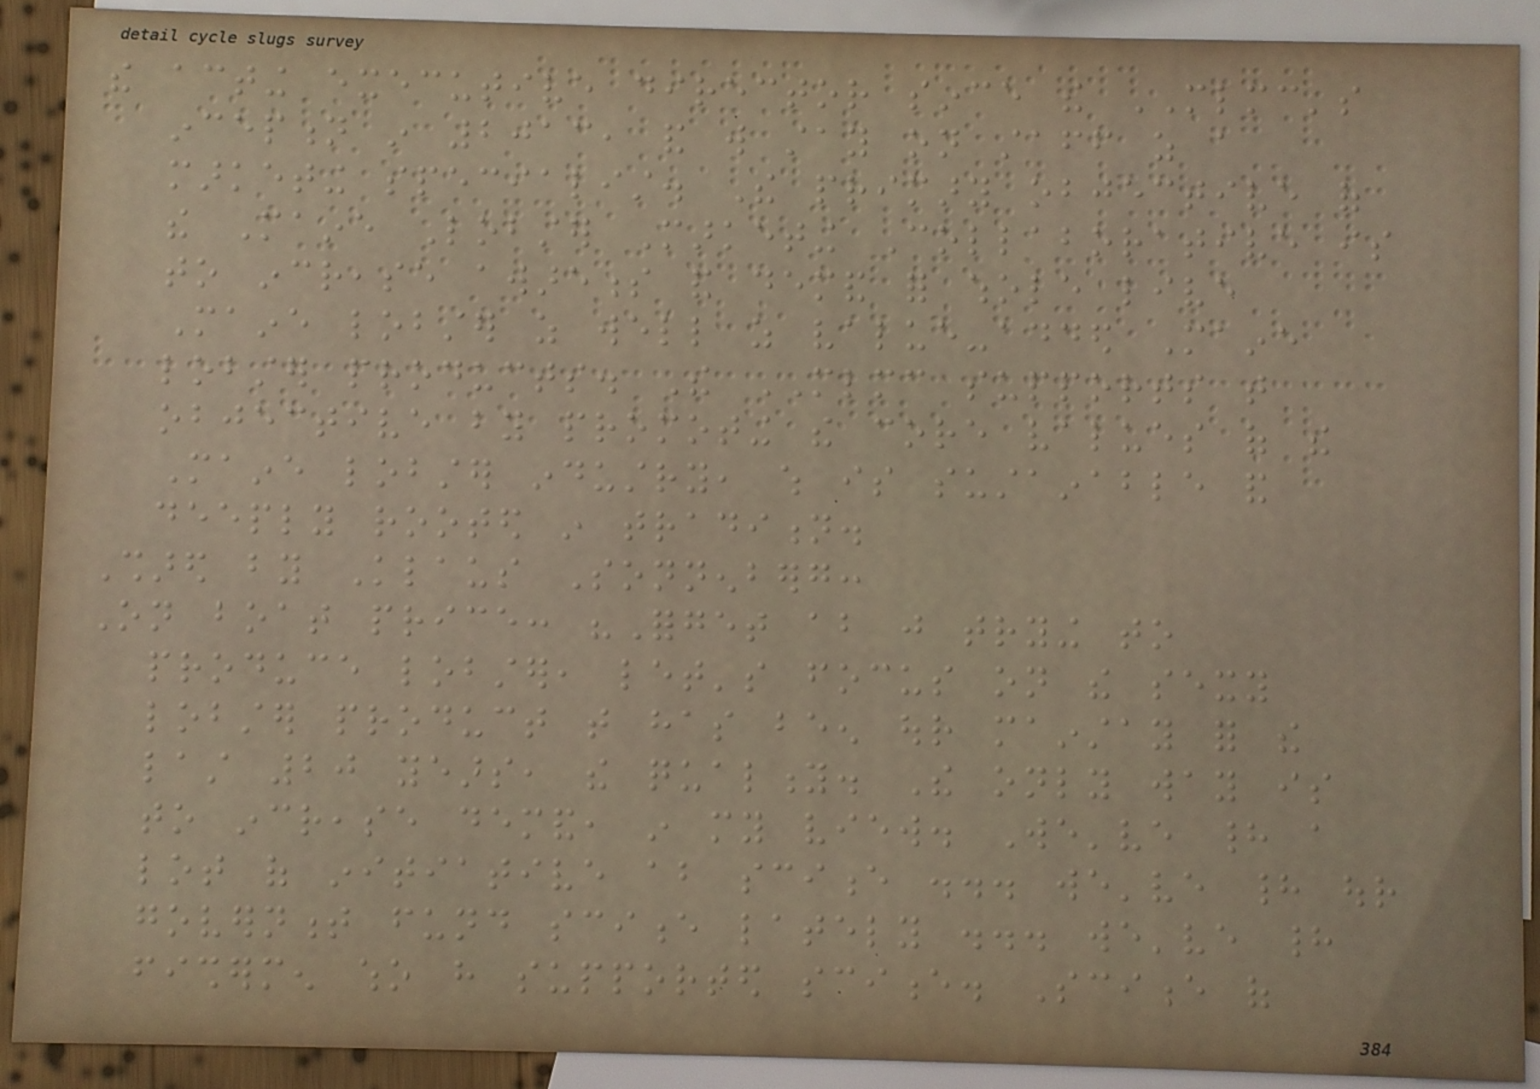the acting executive director since the MLMC's
inception in 2013, and will stay on staff as a
marketing specialist. The primary objective of
the Maine Lobster Marketing Collaborative is
to increase awareness and demand for whole live
Maine lobster as well as value-added Maine
lobster products. The MLMC supports that
objective by promoting the core values of the
Maine lobster industry, which is sustainable and
deeply rooted in tradition.
Shared by Klaus Sonnenberg:
On boat price: "Forget about just trying to
produce lobster, let's focus on the sexy
lobster product that has been our mainstay for the
last 20 years, the quality. The only way is
to increase demand, in my view. We've had a
lot of initiative about science ... we've had our
government fund science lately ... we've had
fishermen who have supported science. Science of
